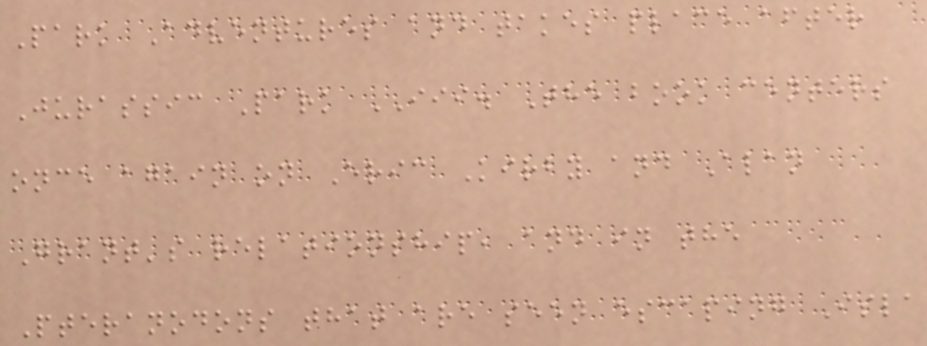Park Adventures and takes place after
Jurassic Park III. The book centers
once again on Eric Kirby and Alan
Grant's relationship, and in the
Pteranodons that are seen escaping Isla
